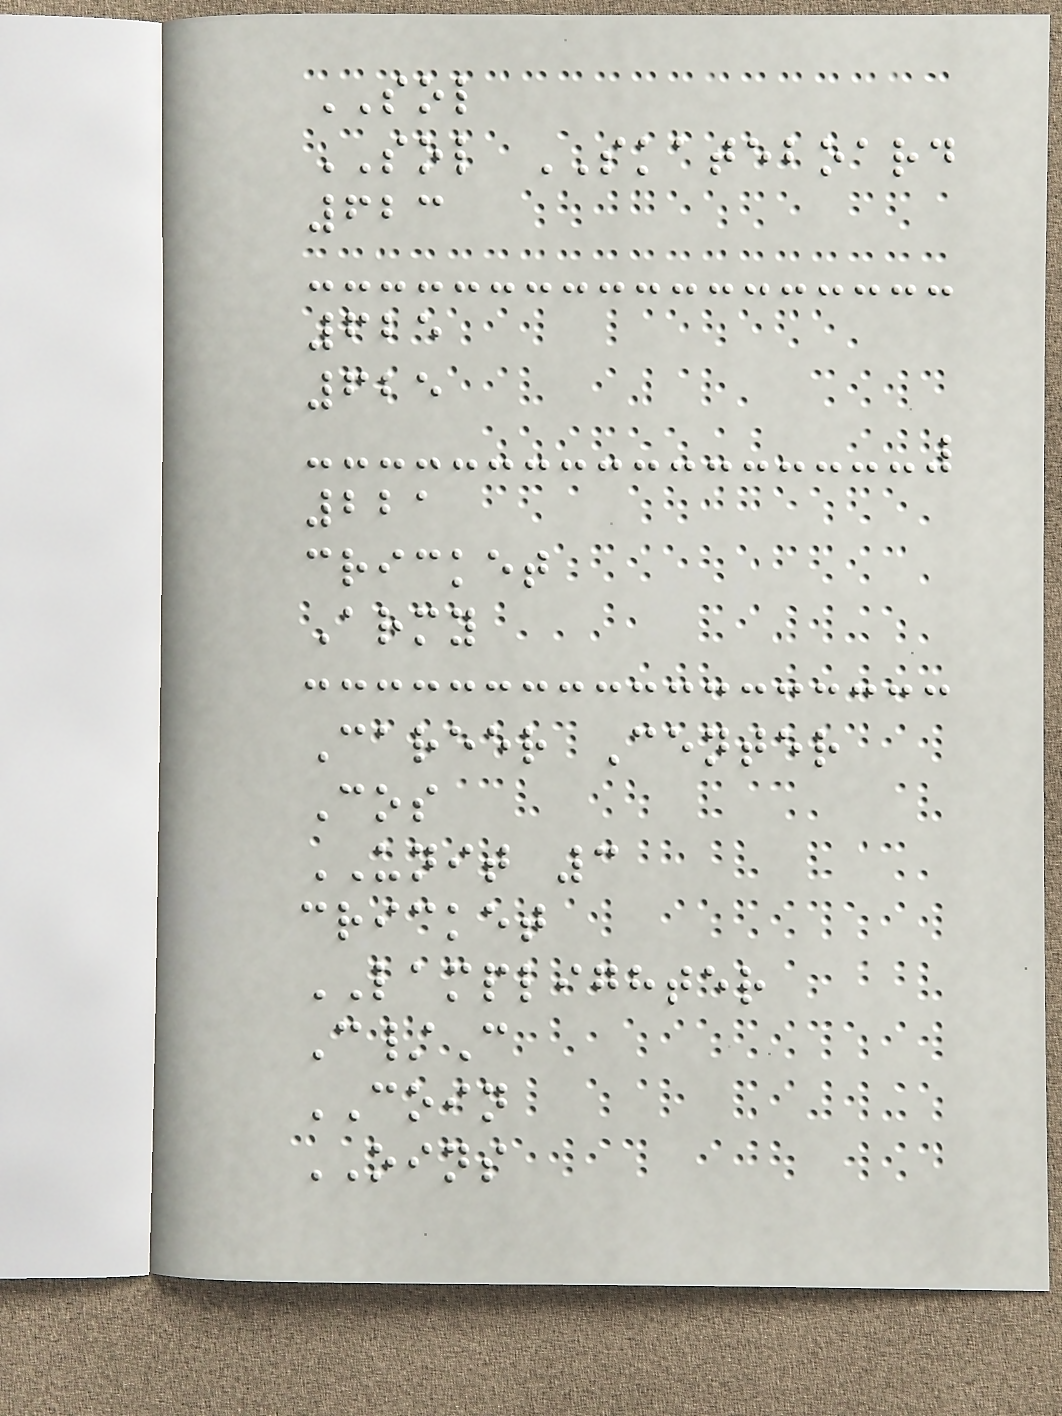SOL
SOL SKATEBOARD
623
625
625
221
cricket
Army
Career Center
Cos
UNIT 3
cricket
LAMPLIGHTER
C/C
COIN
OINS
